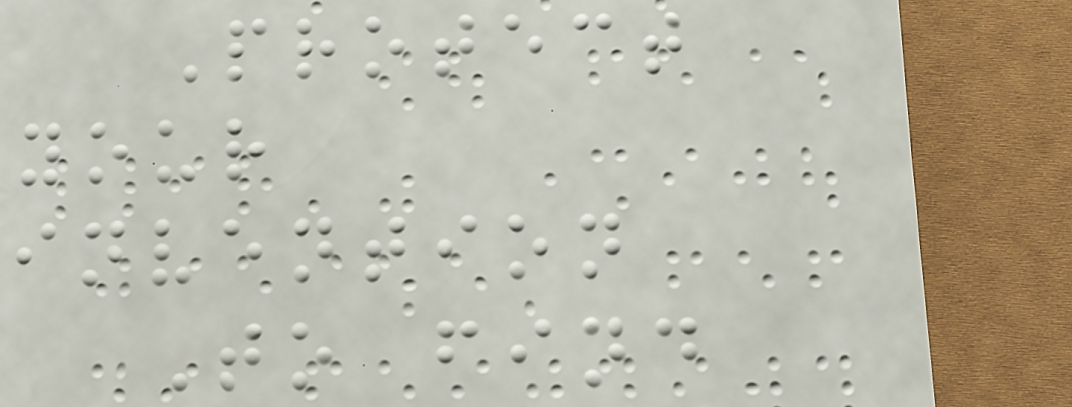Protect
your
invention
To find
